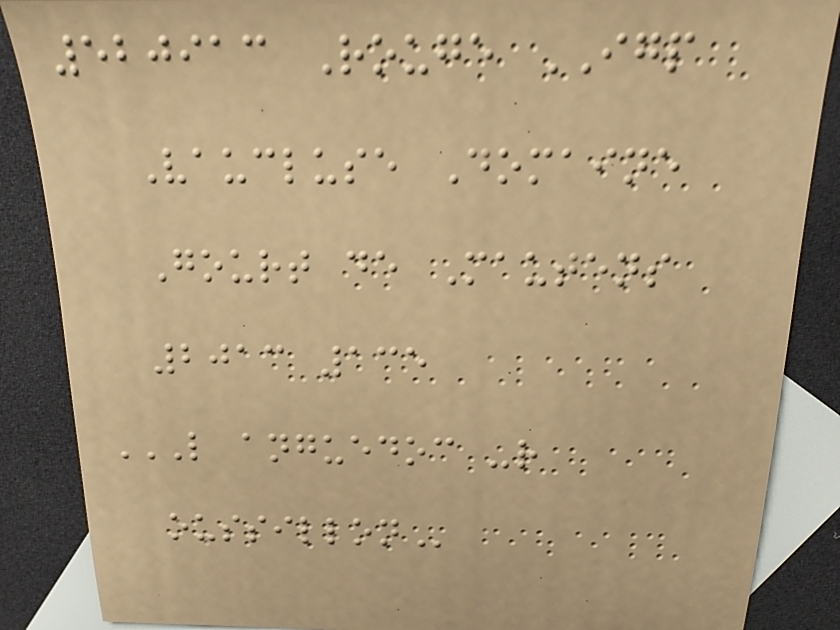520913 Rouge IGP
Vaucluse Domaine
Gourt de Mautens
2013 135
L ANGUEDOC -R
OUSSILLON
